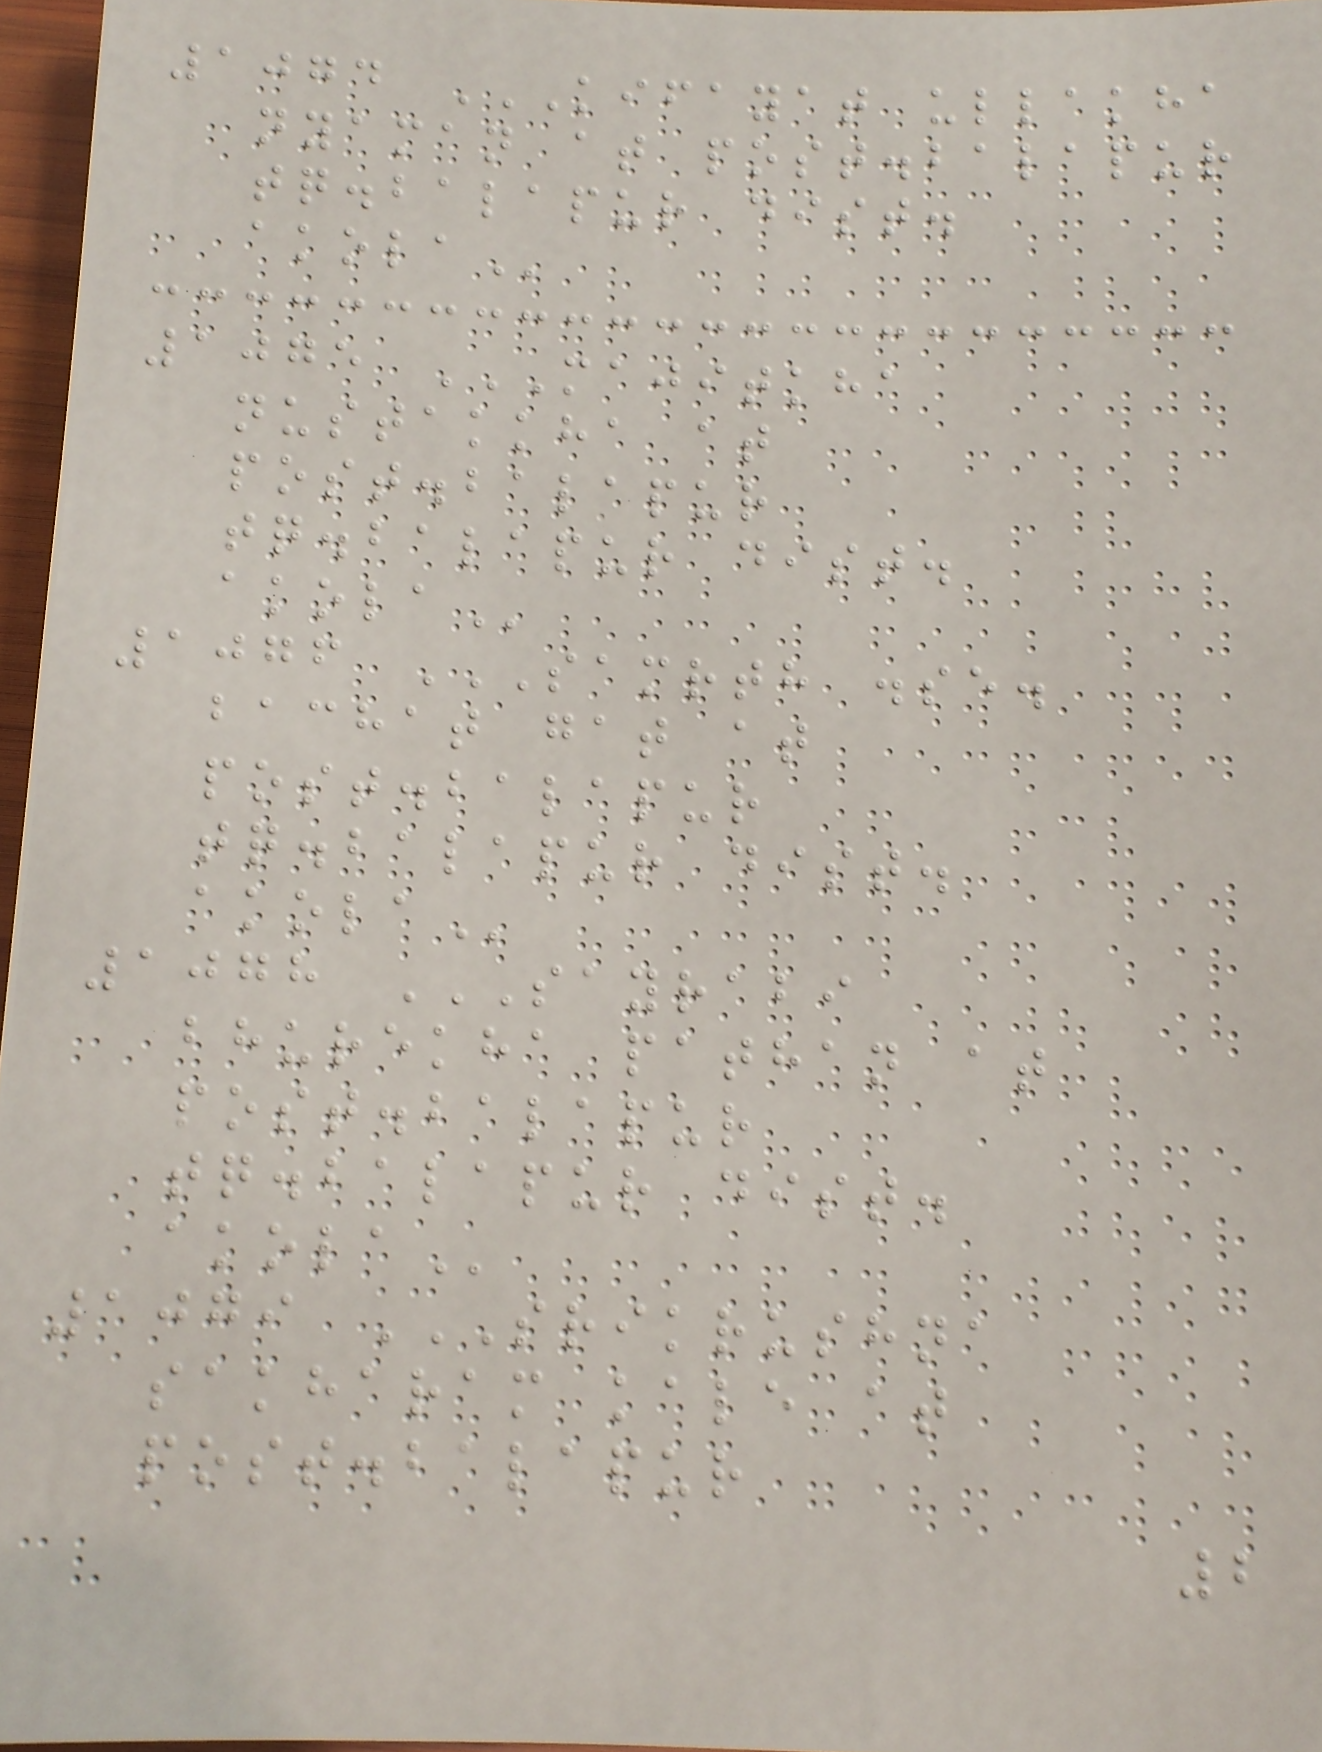1074 KIFAYAT ULLAKHA
NYAMAN AT POST.BALAPUR
TQ.BALAPUR DIST.
AKOLA
1075 MAJITKHA
NUSTAKKHA AT
POST.BALAPUR
TQ.BALAPUR DIST.
AKOLA
1076 SAMRTH .SE.
BACHAT GAT AT
POST.BALAPUR
TQ.BALAPUR DIST.
AKOLA
1078 SAYRABI
BHUREKHA PATHAN AT
POST.BALAPUR
TQ.BALAPUR DIST.
AKOLA
1079 SRIKRUSHNA
SAKHARAM KALE AT
POST.BALAPUR
2
